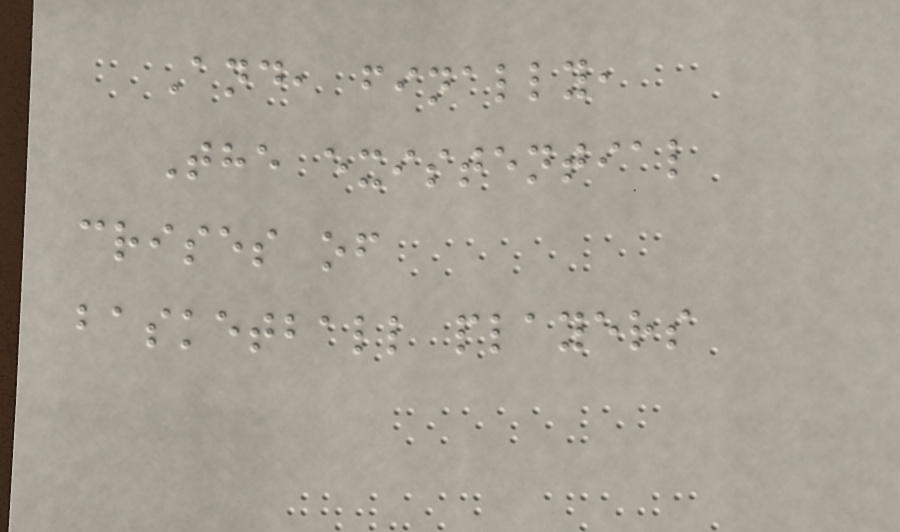And, finally,
The existential
crises of
basketball players
